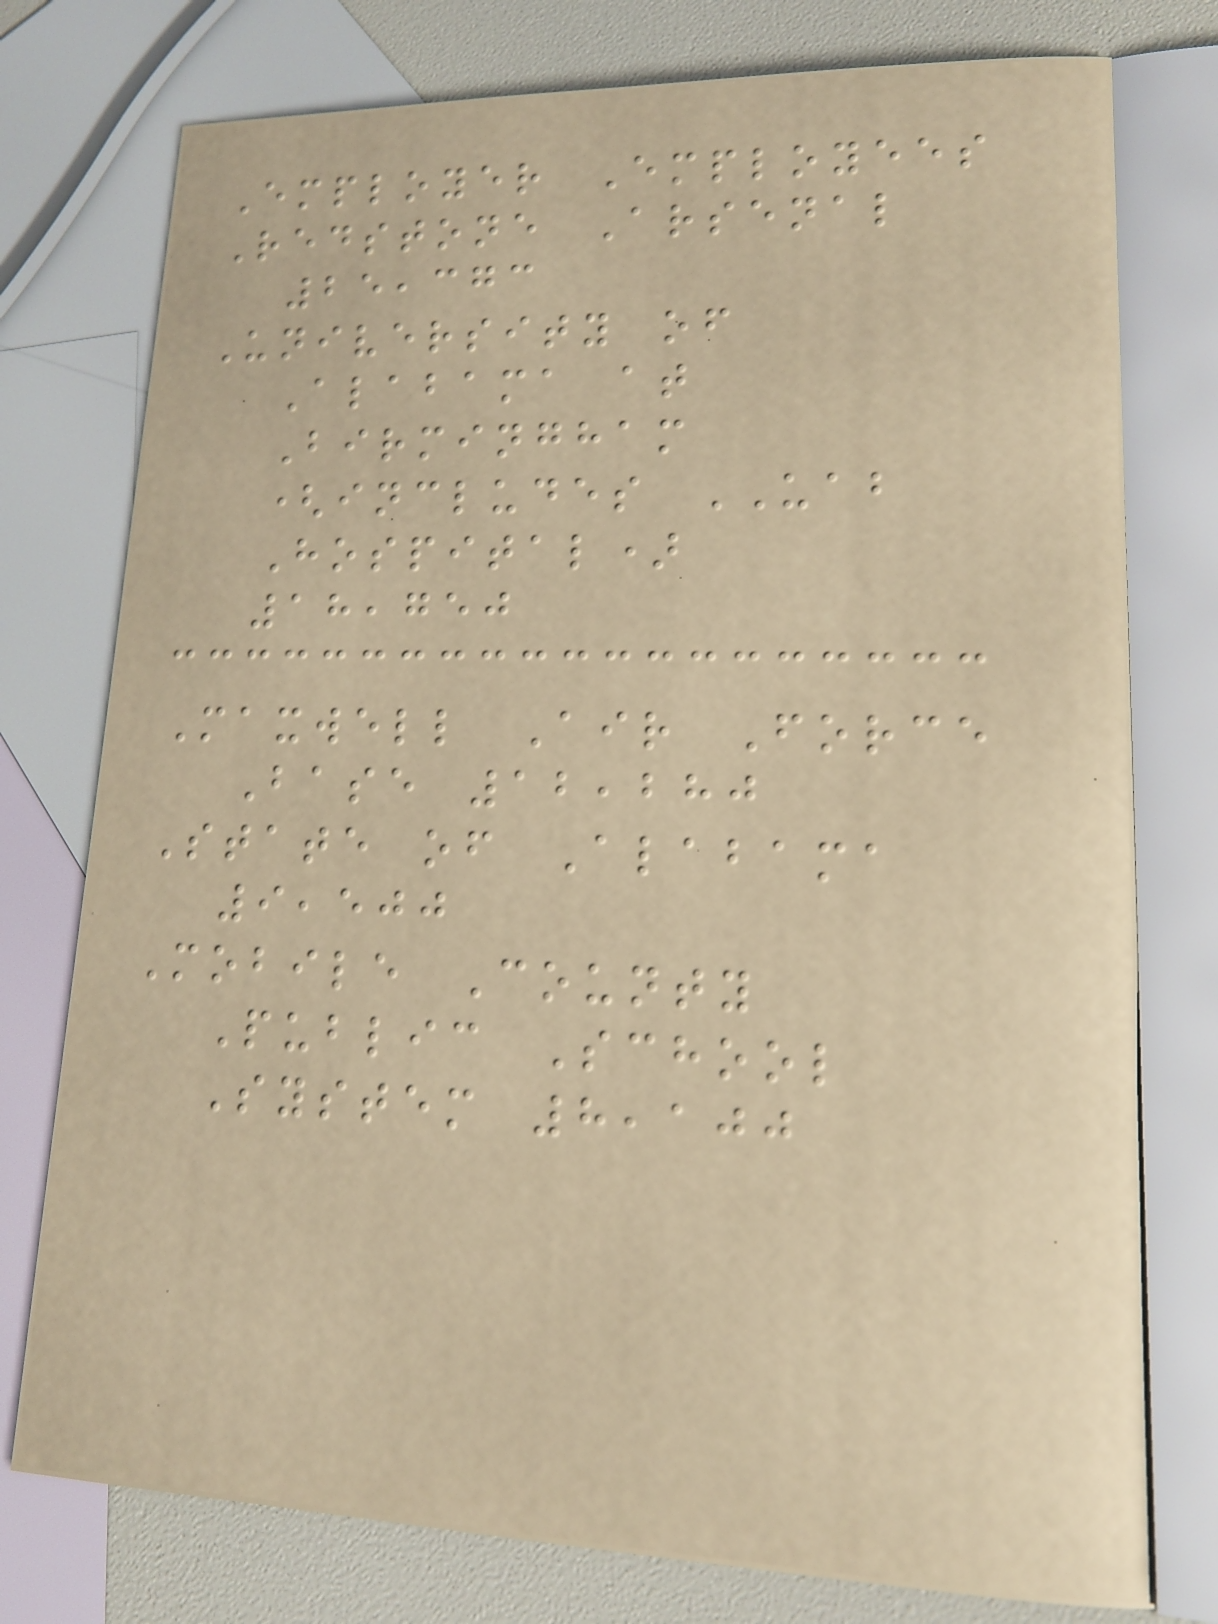Employer Employees
Redstone Arsenal
25,373
University of
Alabama at
Birmingham
(includes UAB
Hospital)
18,750
Maxwell Air Force
Base 12,280
State of Alabama
9,500
Mobile County
Public School
System 8,100
